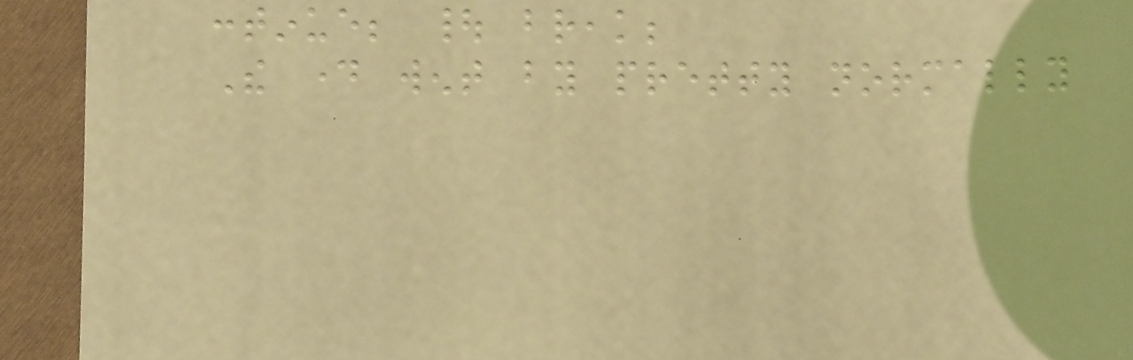continue; | break;
The day went by pretty normally
